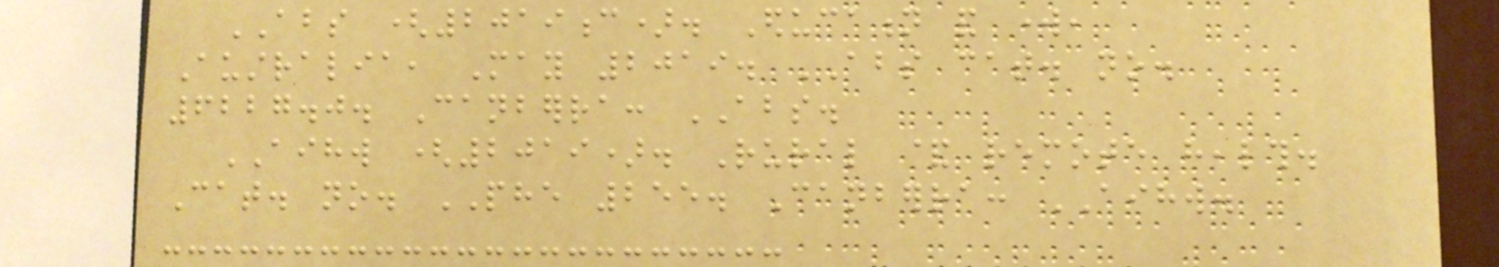ABS (2019c). Education and work,
Australia, May 2019. ABS cat. no.
6227.0. Canberra: ABS.
AIHW (2019). Rural & remote health.
Cat. no. PHE 255. Canberra: AIHW.
